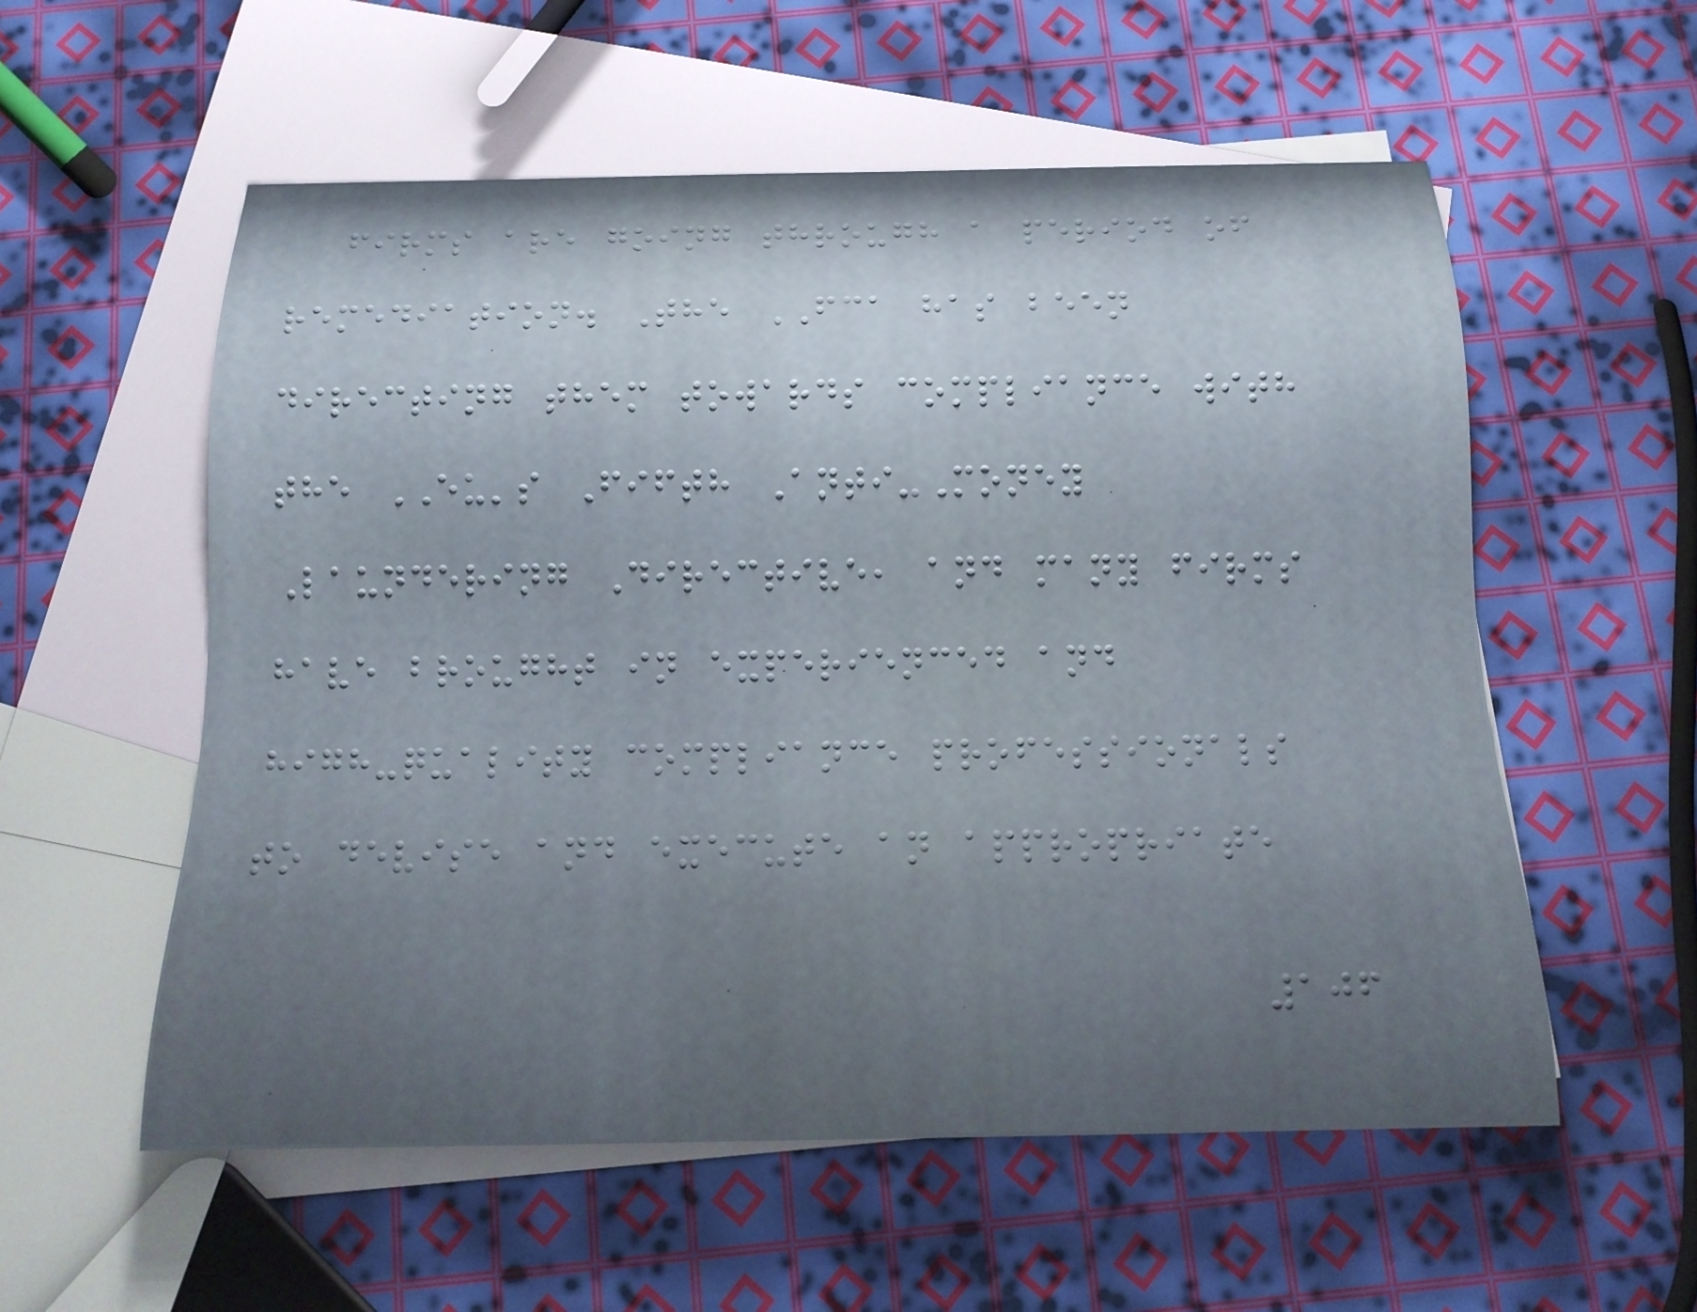firms are going through a period of
remediation. The FCA has been
directing them towards compliance with
the EU's Fifth Anti-Money
Laundering Directive, and many firms
have brought in experienced and
high-quality compliance professionals
to devise and execute an appropriate
106
